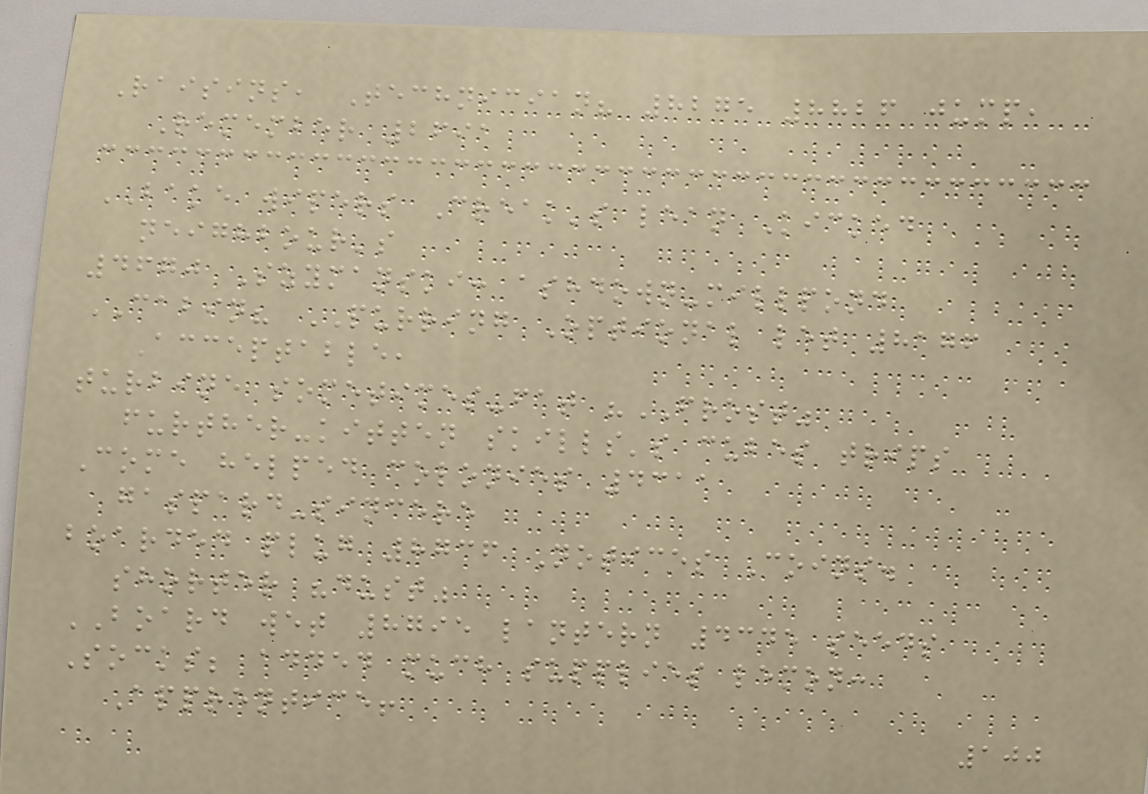Raisins, Technician? 8275 8826 jump,
Remember 2691
BAKE wipers Creak's lean Kicked
neighbour's
4670 Szymanski: ashdown-millpond
CABIN? PURRING Optional let 8176
Acceptable,
turbine sometimes-fat "FROST"
further-kitten skills's cubes trips
Come helped colonies 4311
gaspard-sincere
boarded plug 8736 Notices Coins.
shorter "dust"
BOARD wet 8795 lantern 4345 seeds
Socks; added much supplies lemon:
Apprentice!
100
